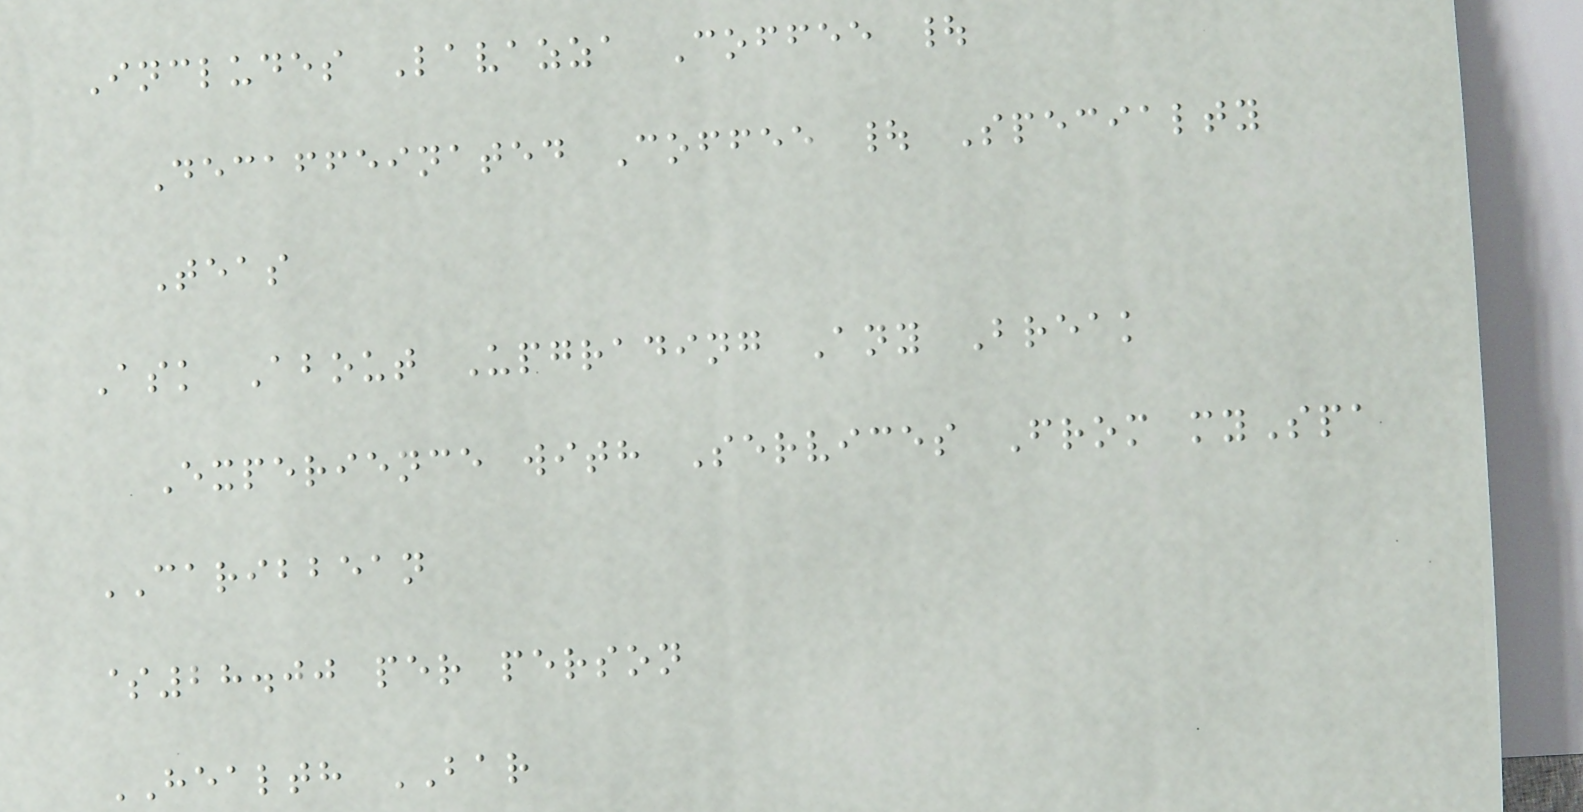Includes Lavazza Coffee |
Decaffeinated Coffee | Specialty
Teas
Ask About Upgrading Any Break
Experience with Services From mySpa
CARIBBEAN
$28.00 per person
HEALTH BAR
